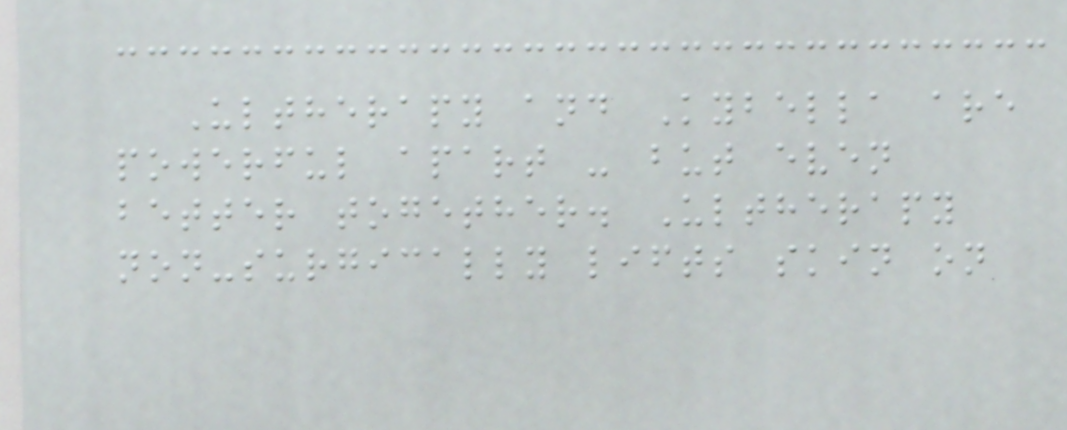Ultherapy and Kybella are
powerful apart - but even
better together. Ultherapy
non-surgically lifts skin on
